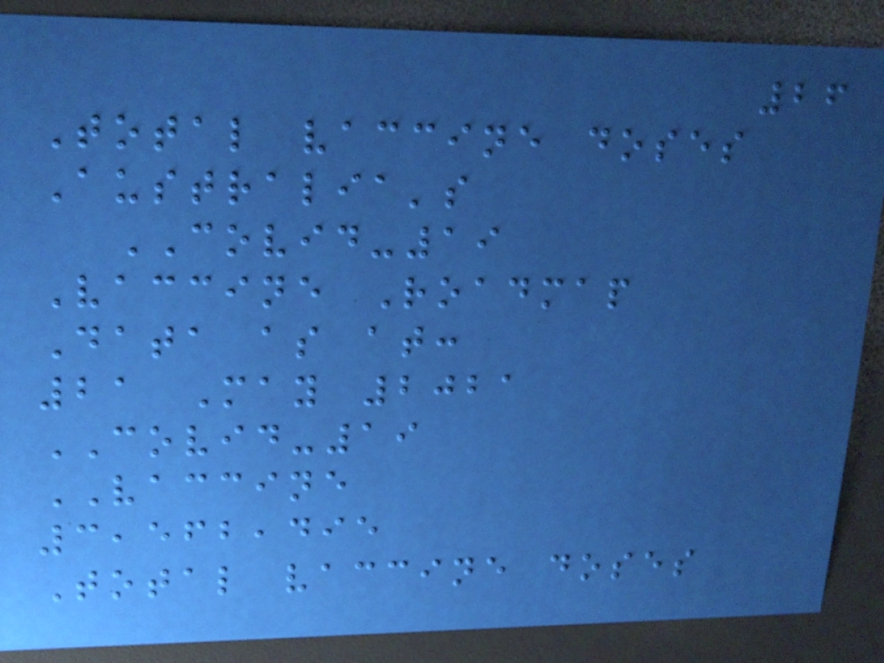26
Total vaccine doses
Australia's
COVID-19
Vaccine Roadmap
Data as at:
21 May 2021
COVID-19
VACCINE
3,562,495
Total vaccine doses
